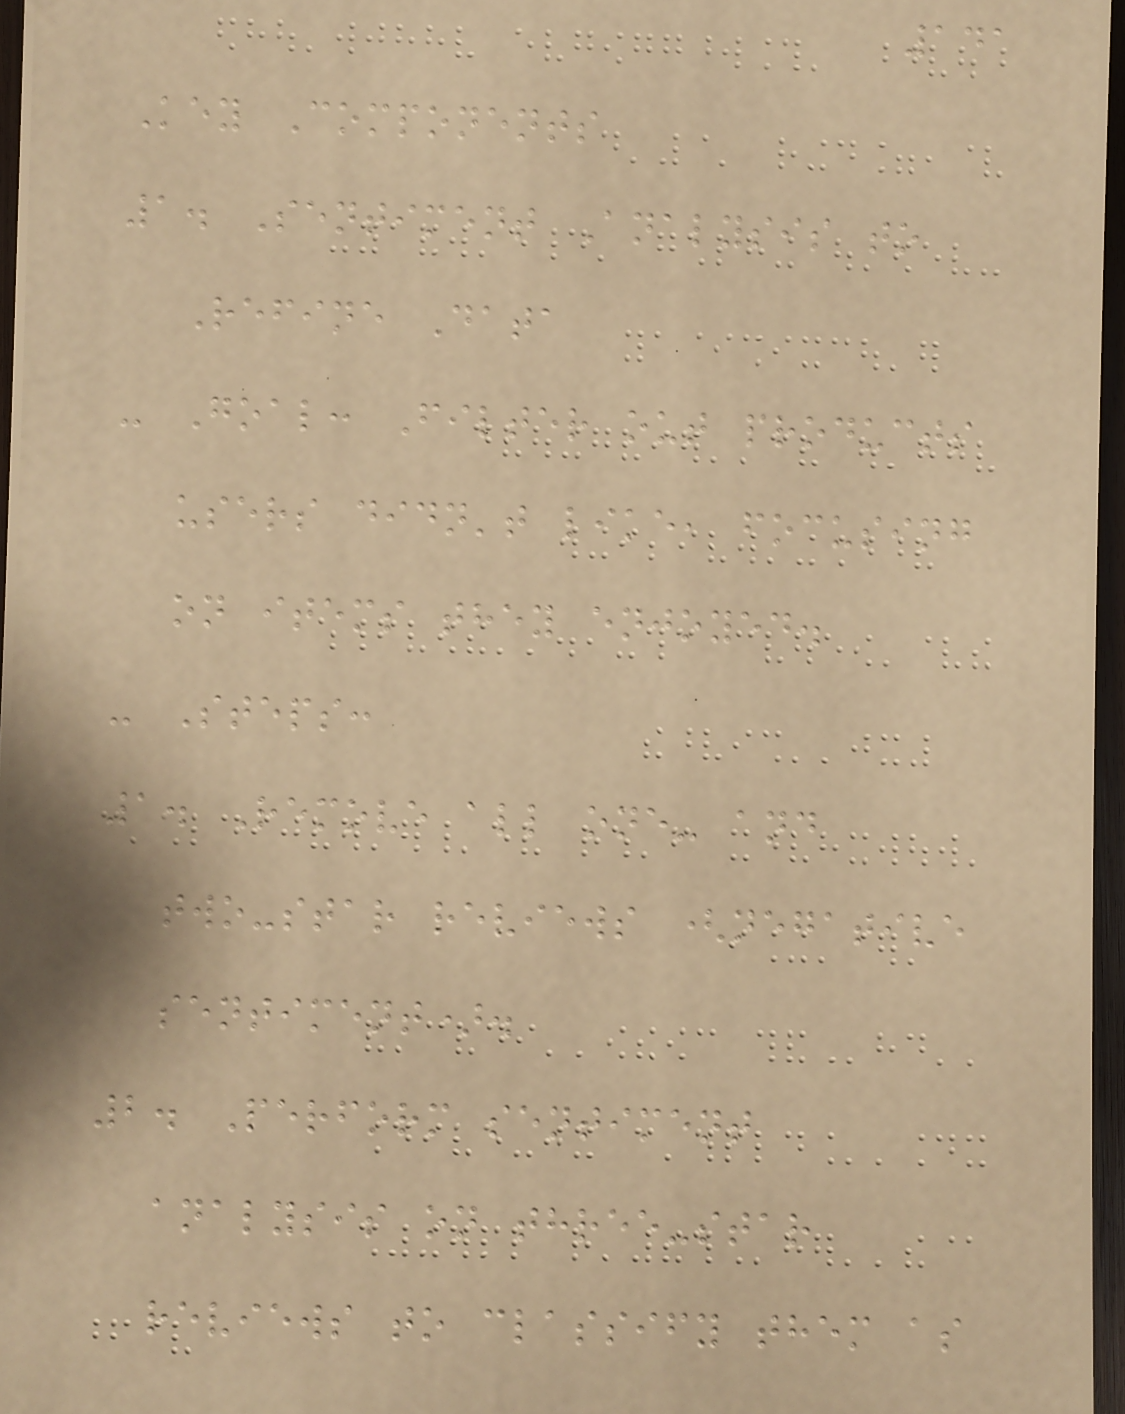141
Key Components
1. Sentiment Analysis to
Refine Data
- Goal: Filter out products
users didn't like, focusing
on items they enjoyed.
- Steps:
1. Remove all one- and
two-star reviews (negative
sentiment).
2. Perform sentiment
analysis on three-star
reviews to classify them as
